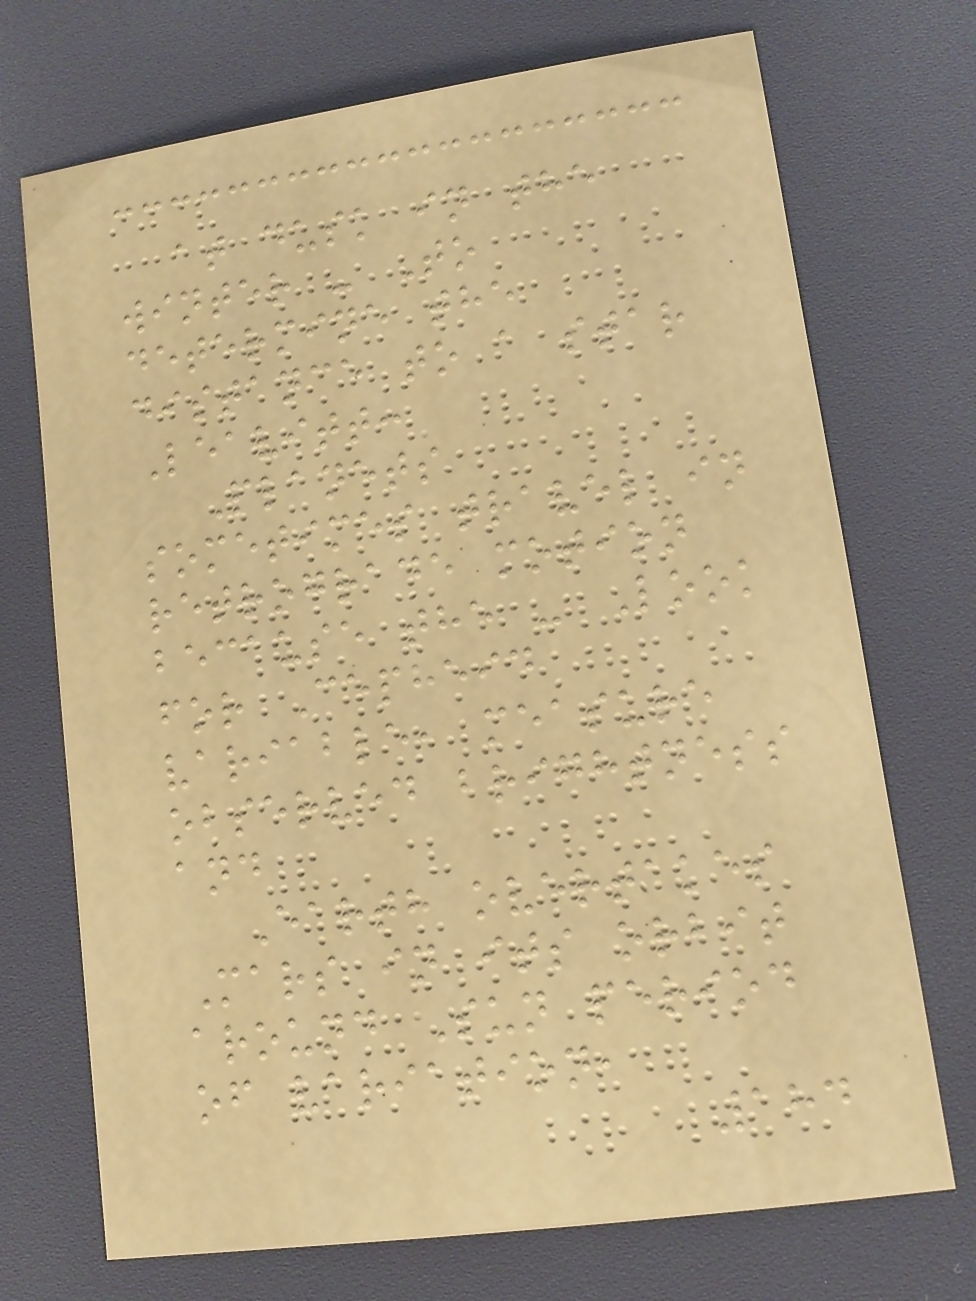at dusk in the
winter - To
determine the
distance to a star
Leavitt:
Planets
sometimes travel in
retrograde motion
because the - Look
for Cepheid
variable, measure
observed brightness
and
Earth overtakes
Mars in its orbit
around Sun period
of variation,
184
